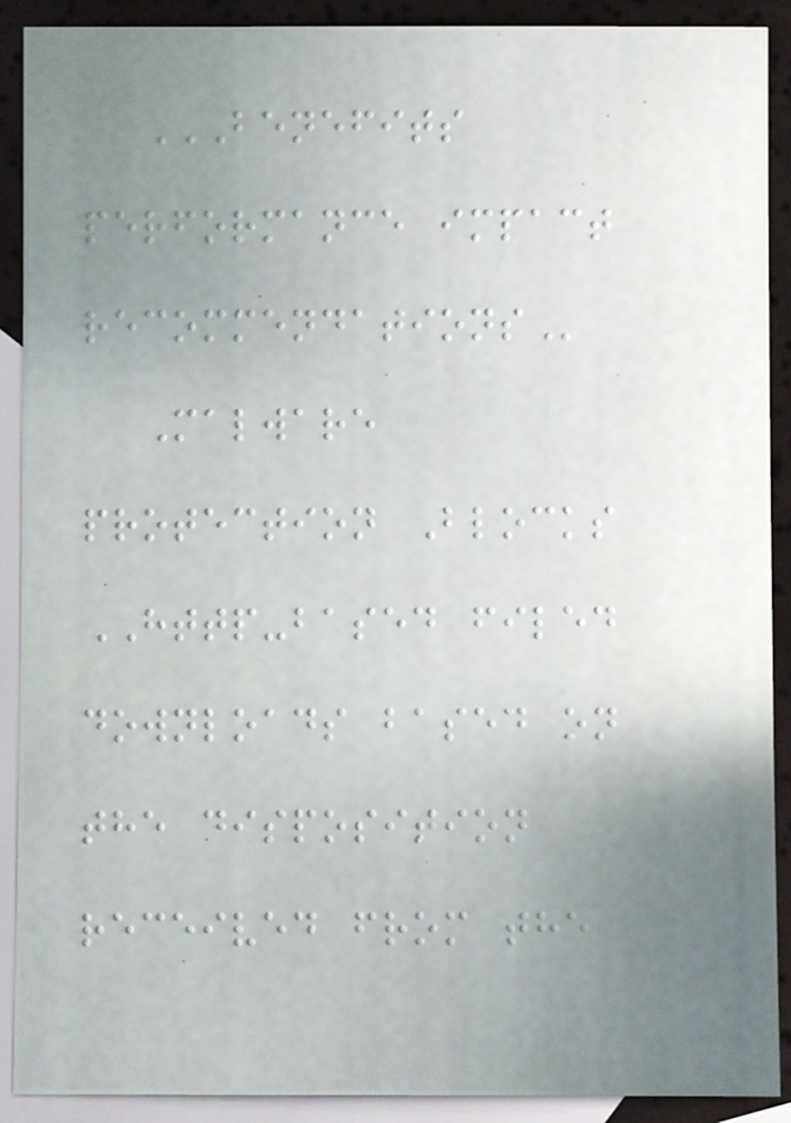BENEFITS
PERFORMANCE IMPACT
RECOMMENDATIONS
Malware
protection Blocks
HTTP-based filed
downloads based on
the disposition
received from the
